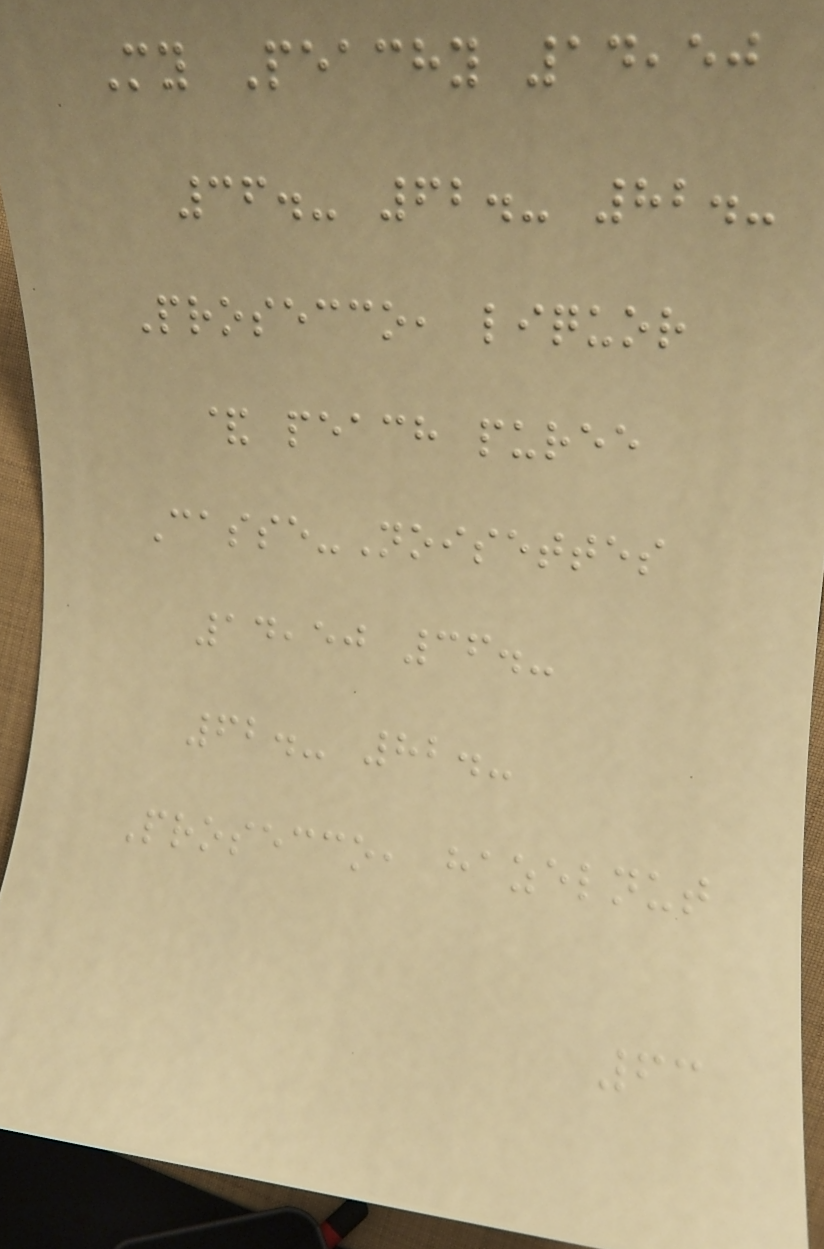My Peachy 14,50
36.- 62.- 82.-
Prosecco, liquor
& peach puree
Casse-Noisettes
14,50 36.-
62.- 82.-
Prosecco, hazelnut
63
